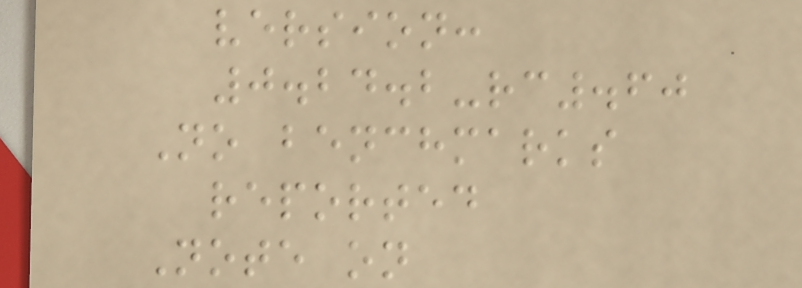version:
0.24.2-rc.60
No benchmarks
reported
Note on
